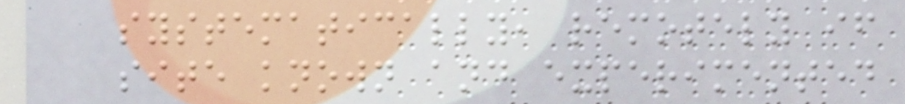systematically, remotely if
site known and experimented
